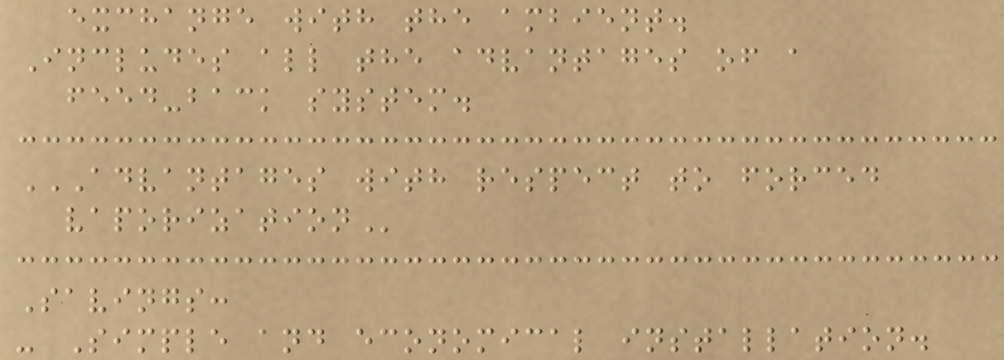exchange with the ambient.
Includes all the advantages of a
feed-back system.
ADVANTAGES WITH RESPECT TO FORCED
VAPORIZATION
Savings:
- Simple and economical installation.
